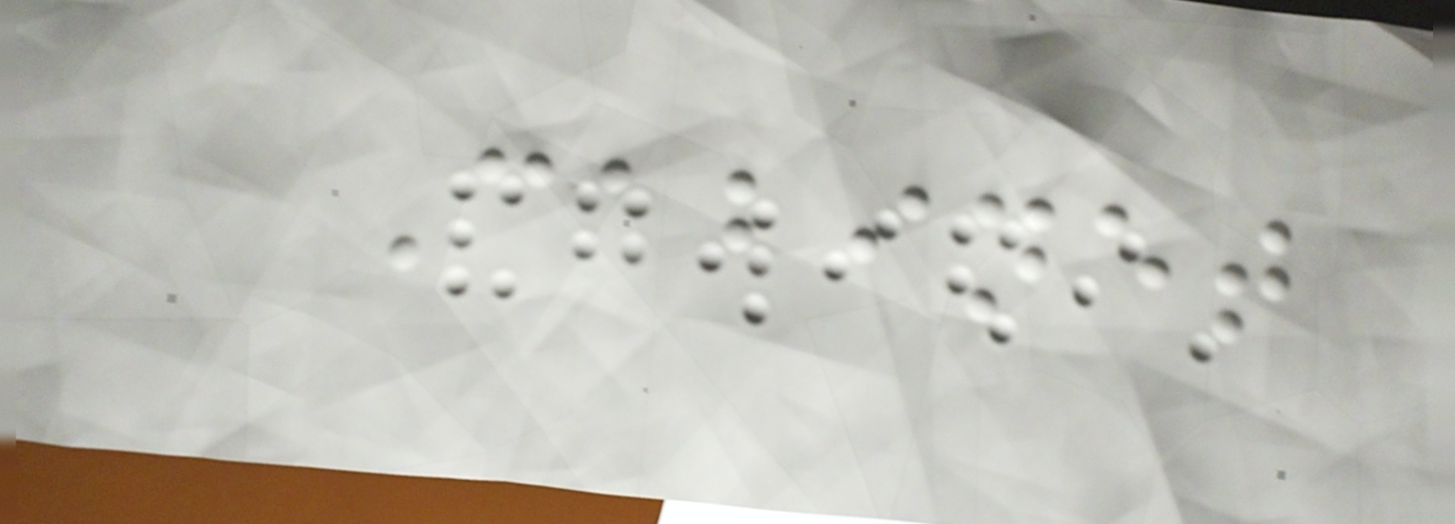Cabinet
